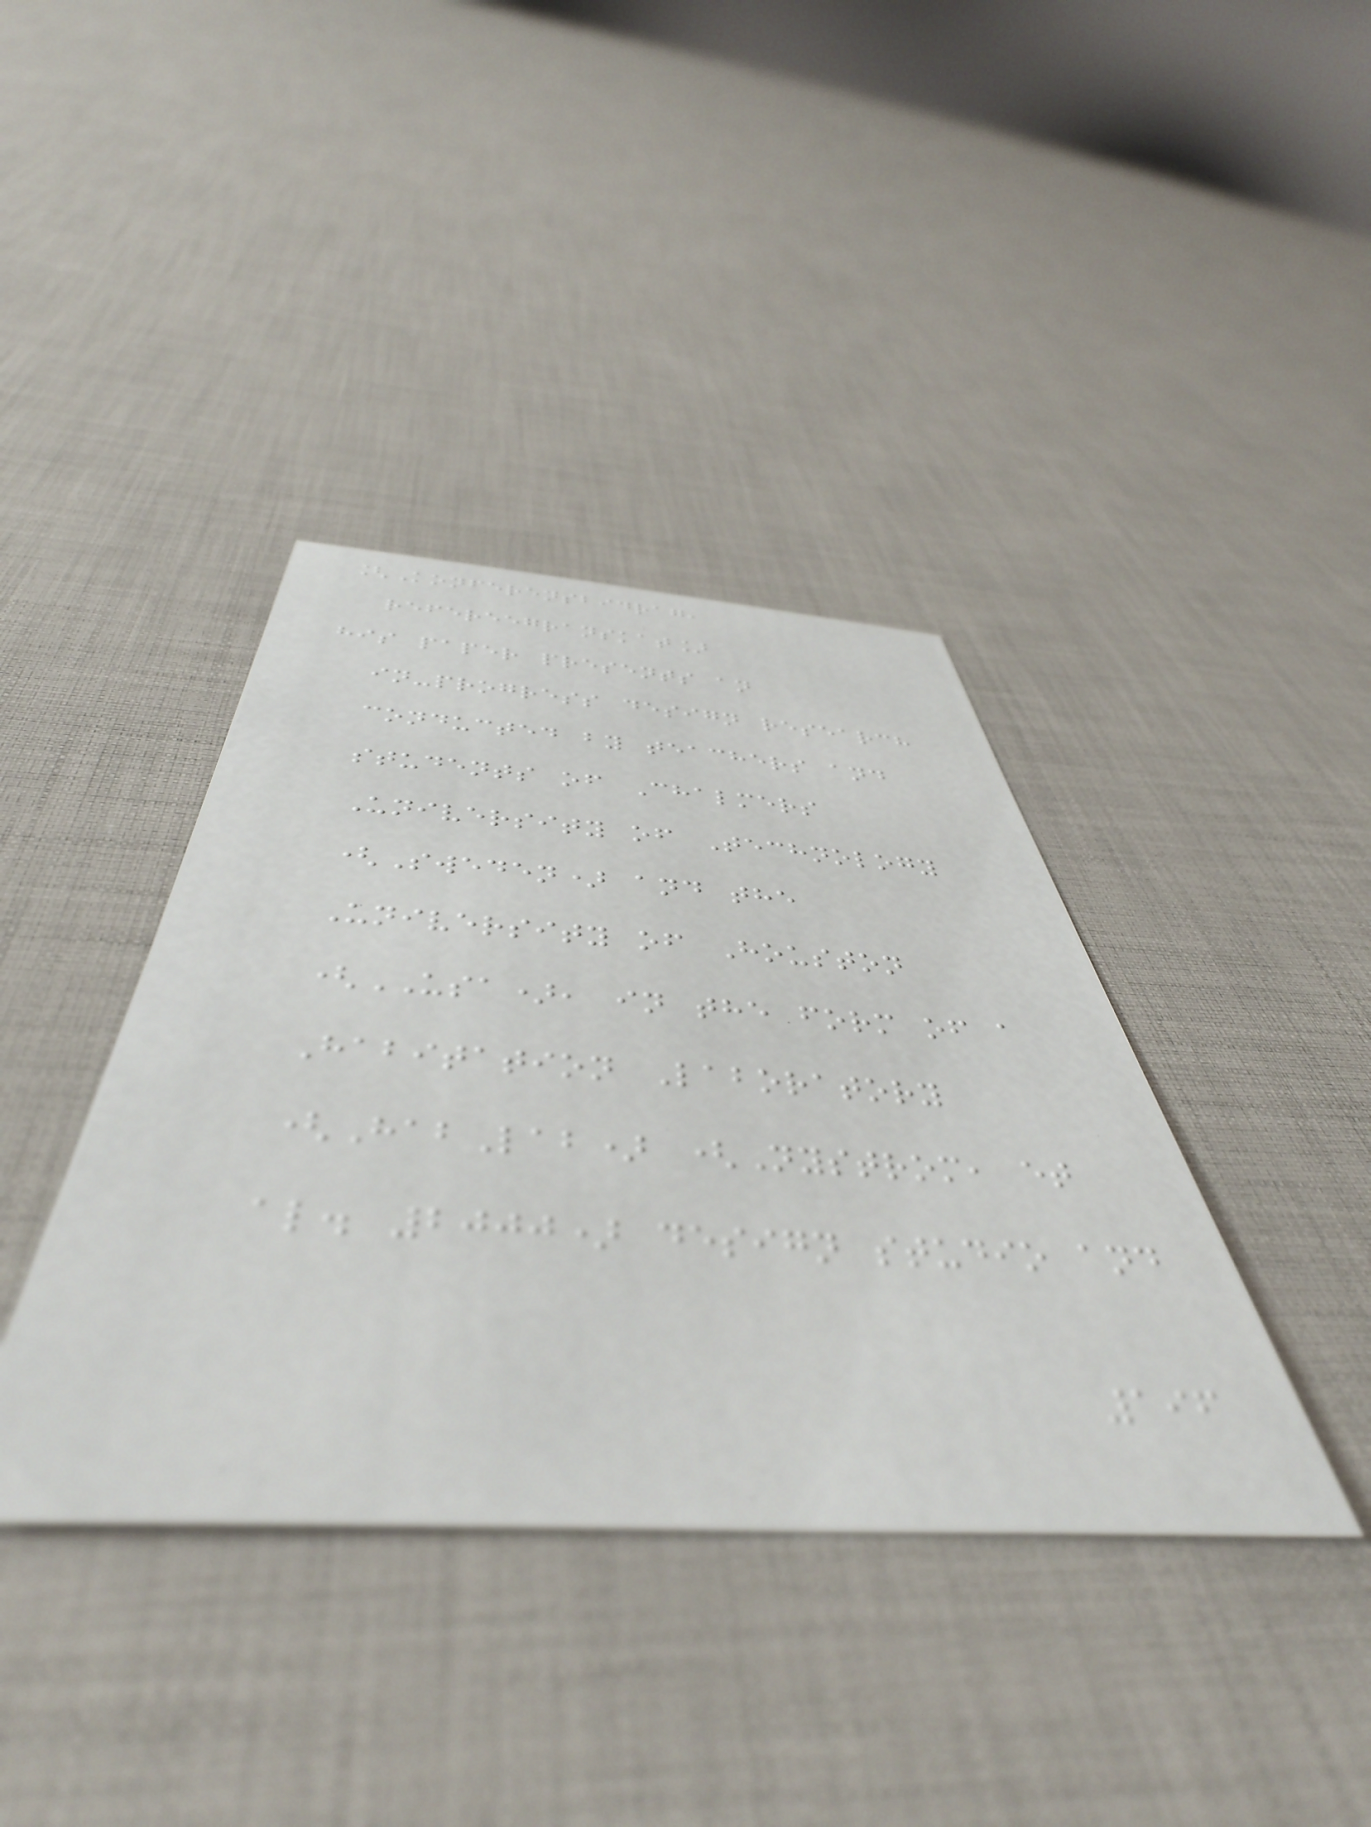[Konferensbidrag,
refereegranskat]
his paper presents an
in-progress design research
conducted by teachers and
students of Chalmers
University of Technology
(Sweden) and the
University of Houston
(USA), in the form of a
Habitation Laboratory
(HabLab) (Nystrom, et
al. 2000) design studio and
196
